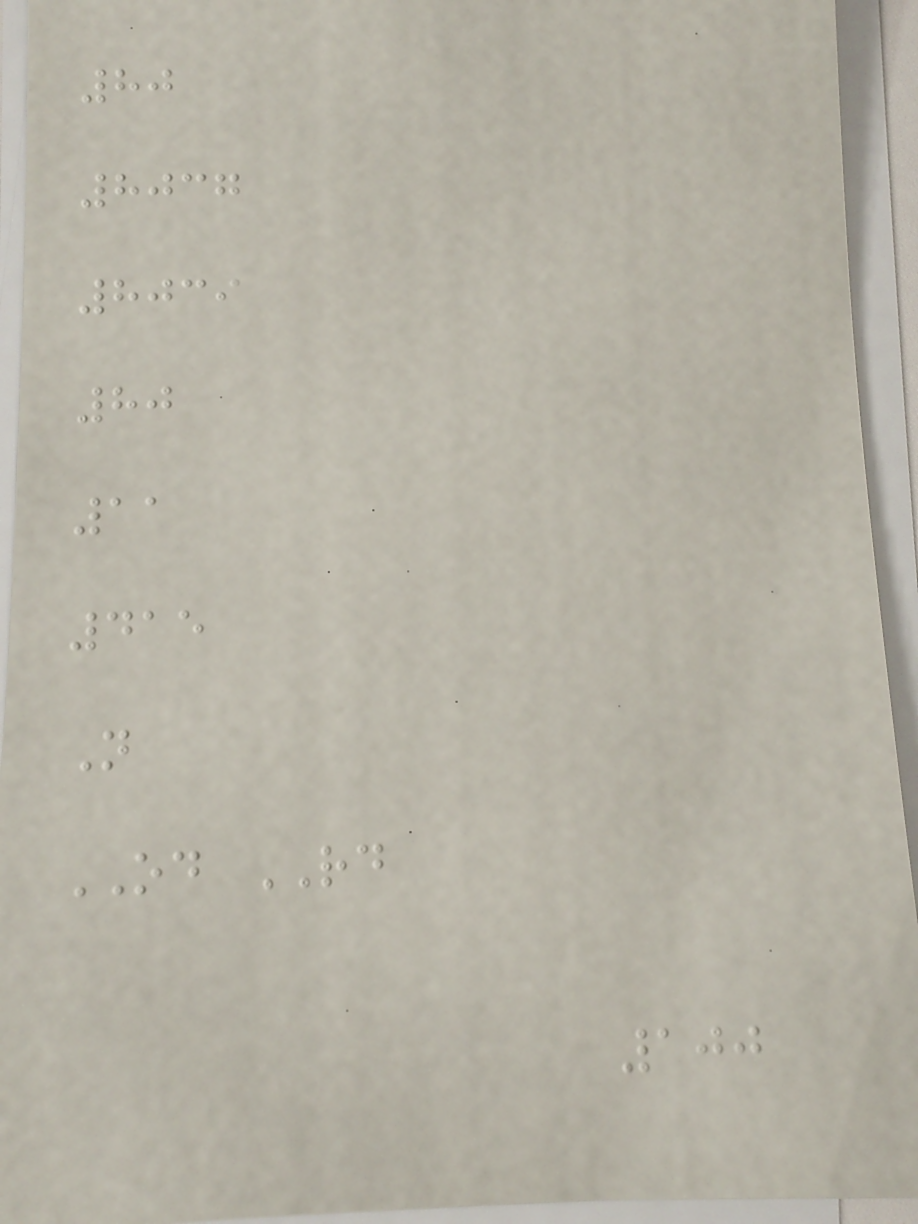80
8037
8039
80
11
415
N
OD RD
100
